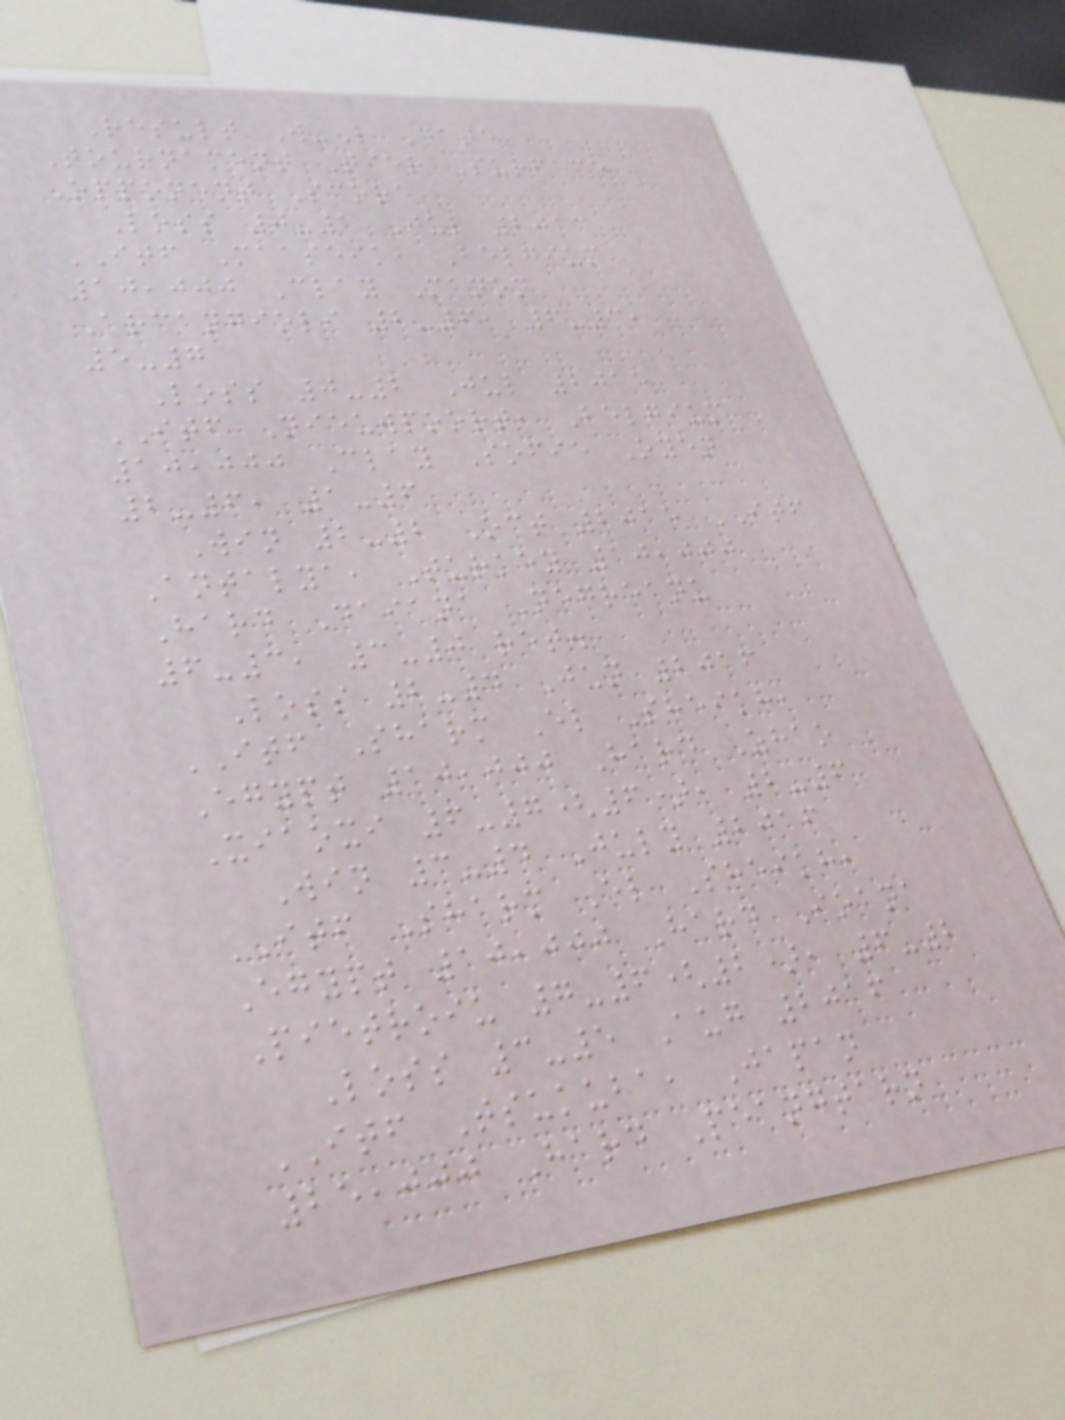Result W-L Date
Tournament Tier Surface
Opponent Score
Loss 0-1 Jul 2013
ITF Maaseik, Belgium
10,000 Clay Manon
Arcangioli 2-6, 6-3,
5-7
Loss 0-2 Jul 2015
ITF Nieuwpoort, Belgium
10,000 Clay Sofie Oyen
2-6, 1-6
Win 2-2 Oct 2015 ITF
Antalya, Turkey 10,000
Hard Daiana Negreanu
6-3, 3-0 ret.
Loss 2-4 Jun 2016
ITF Sharm El Sheikh,
Egypt 10,000 Hard Zhao
Xiaoxi 6-7(6), 2-6
Win 3-4 July 2016
ITF Sharm El Sheikh,
Egypt 10,000 Hard Ioana
Pietroiu 7-6(2), 6-2
Loss 3-5 Aug 2016
ITF Tsukuba, Japan
25,000 Hard Peangtarn
